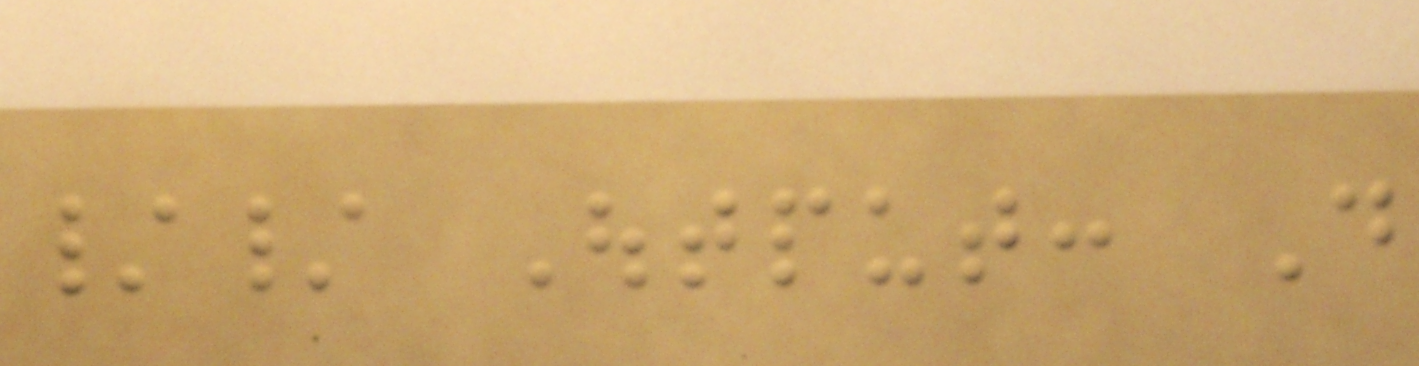// Output: Do
